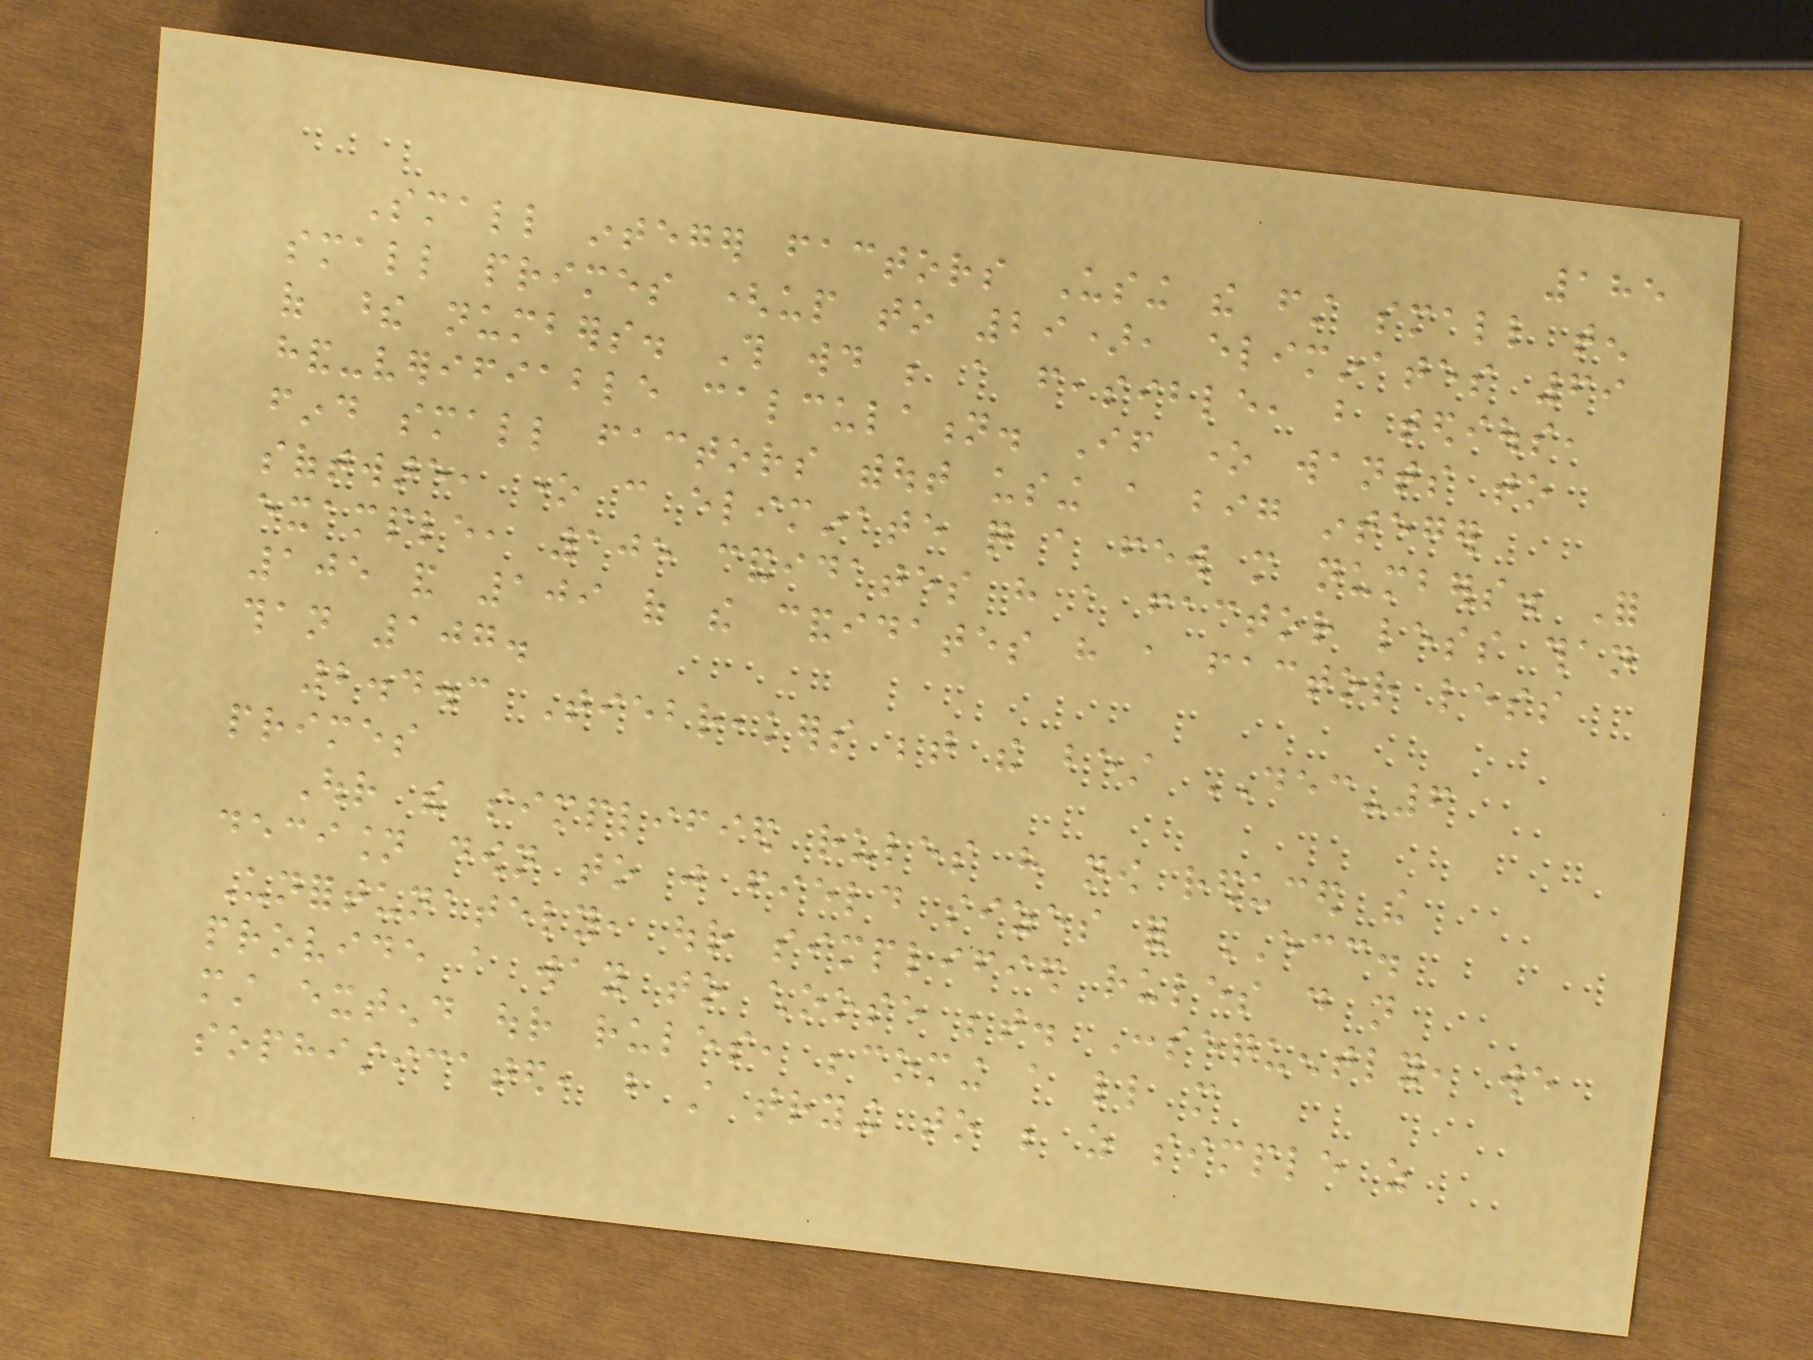185
Small integer factors Using the first small ten
small primes (up to 29), eliminates 69
of these numbers. This would be a feasible, but tedious,
hand-verifiable calculation. If one wants to
find small factors without using a big integer
software, one can eliminate quite a few more numbers. For
example, 105 candidates have a factor less than
105 and 109 of the candidates have a factor less
than 107.
2.4.3 Tiebreakers between the best DEC-6
primes
Our the simplified rules have now reduced the
decision down to just field sizes for ECC.
Unfortunately, our simplified rules do not
provide a way to choose between. Consequently, we
must extend our rules, becoming a little more
sophisticated, but still trying to be as simple as
